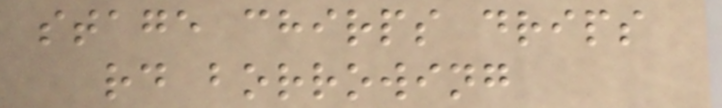stage chirps drips
rd borrowing
